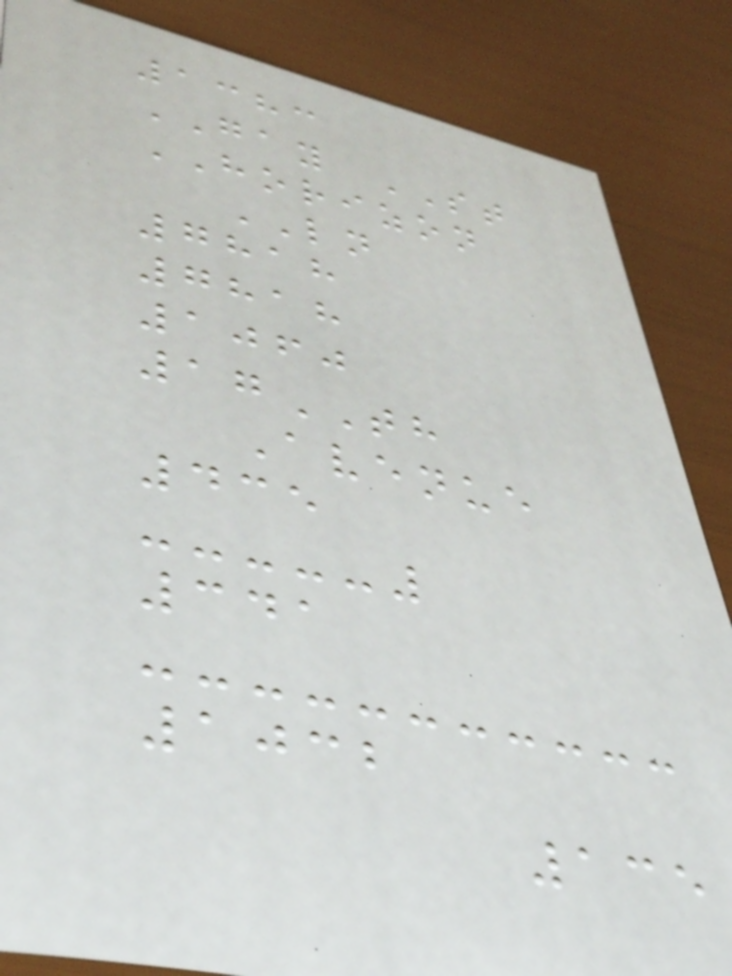1383
GAY ST
HORIZON
LN
7818
7818
1060
17TH
Avenue
435
341
1032
135
